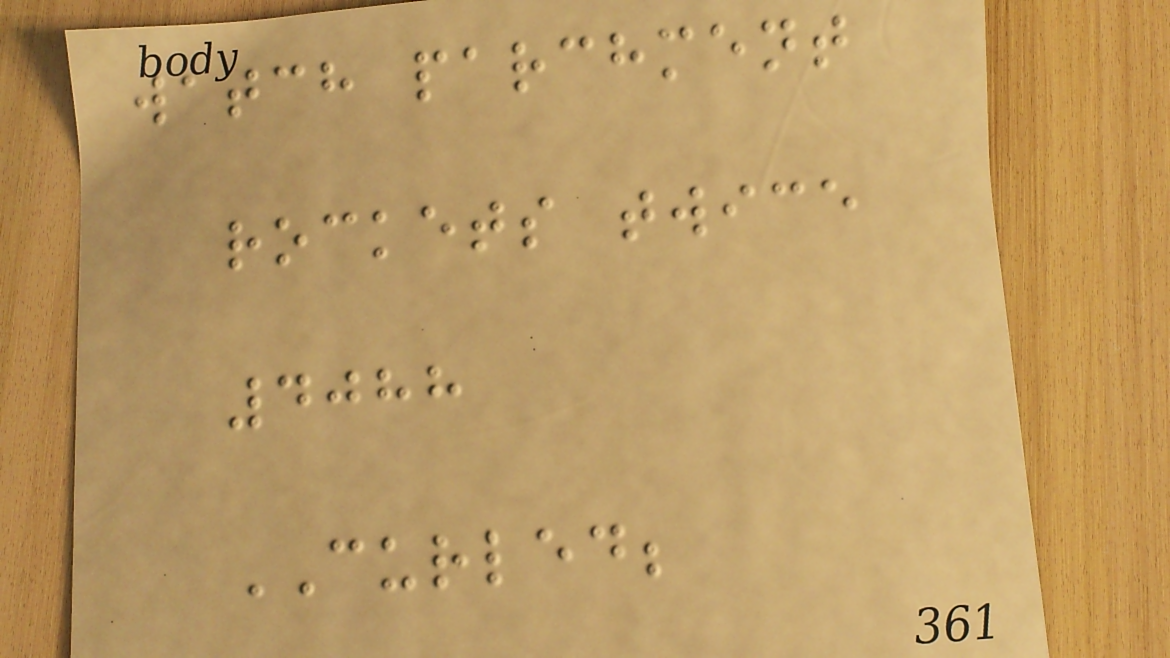watch parchment
rockets twice
4088
CURLED;
